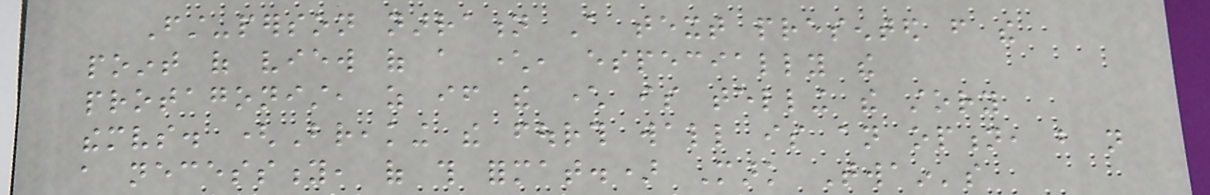First-person narration A text presented from the
point of view of a character, especially the
protagonist, as if the character is telling the story
themselves. (Breaking the fourth wall is an option, but not
a necessity, of this format.) Mark Twain's
